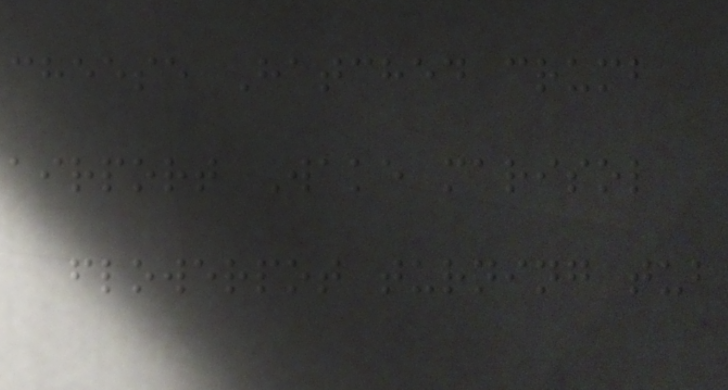cheese Hatched crumb
airport Wake marisol
flowerpot turning tub
